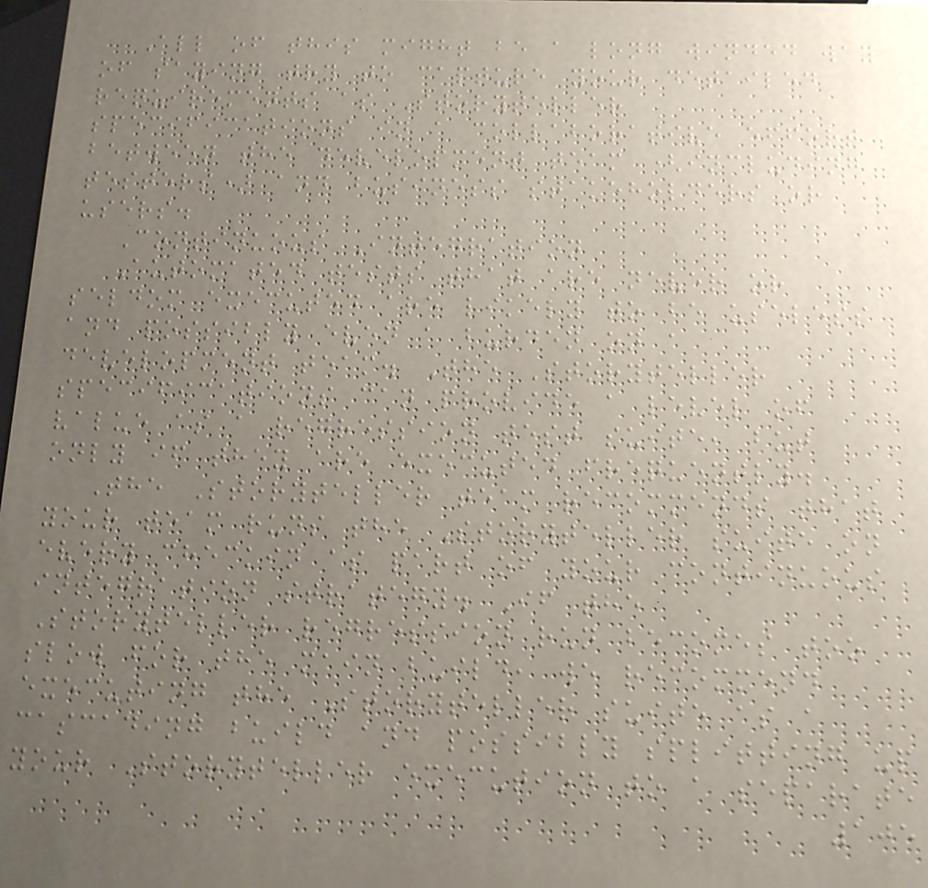All of this might be a long winded way
of saying try to capture your detailed
requirements as Storyteller
specifications in a collaborative effort
between the development team (including
testers) and business stakeholders or
users.
Continuous Integration
Automated tests that are never or
seldom executed are likely to be useless
and possibly even a burden on a
development team. The Storyteller
specifications can provide a level of
value as a regression test suite, but
only if they are executed frequently.
The Storyteller team recommends that
your team runs the Storyteller suite on
every checkin as part of your continuous
integration strategy. If the
Storyteller regression run becomes too
slow for the main build, we recommend
executing the Storyteller suite as a
cascading build and possibly splitting up
your Storyteller execution to a separate
105
